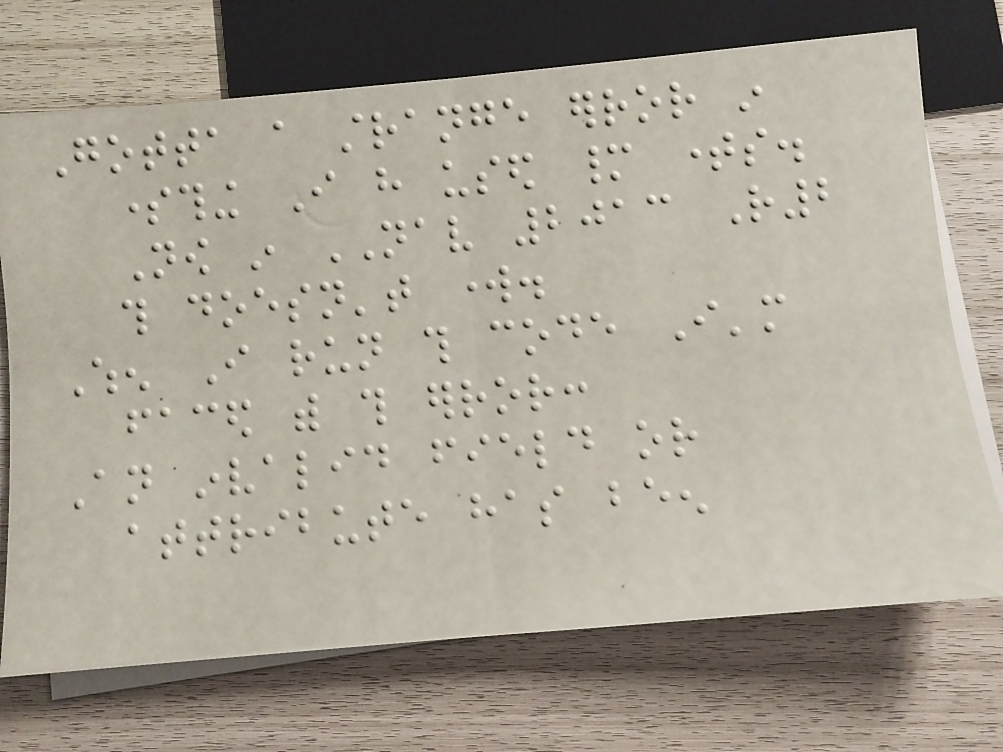Gotta a strange error in
something I have used many times.
Now in NAV 2013 R2
this doesn't work.
When I run this code I'm
faced with this error:
An invalid field or
attribute has been
